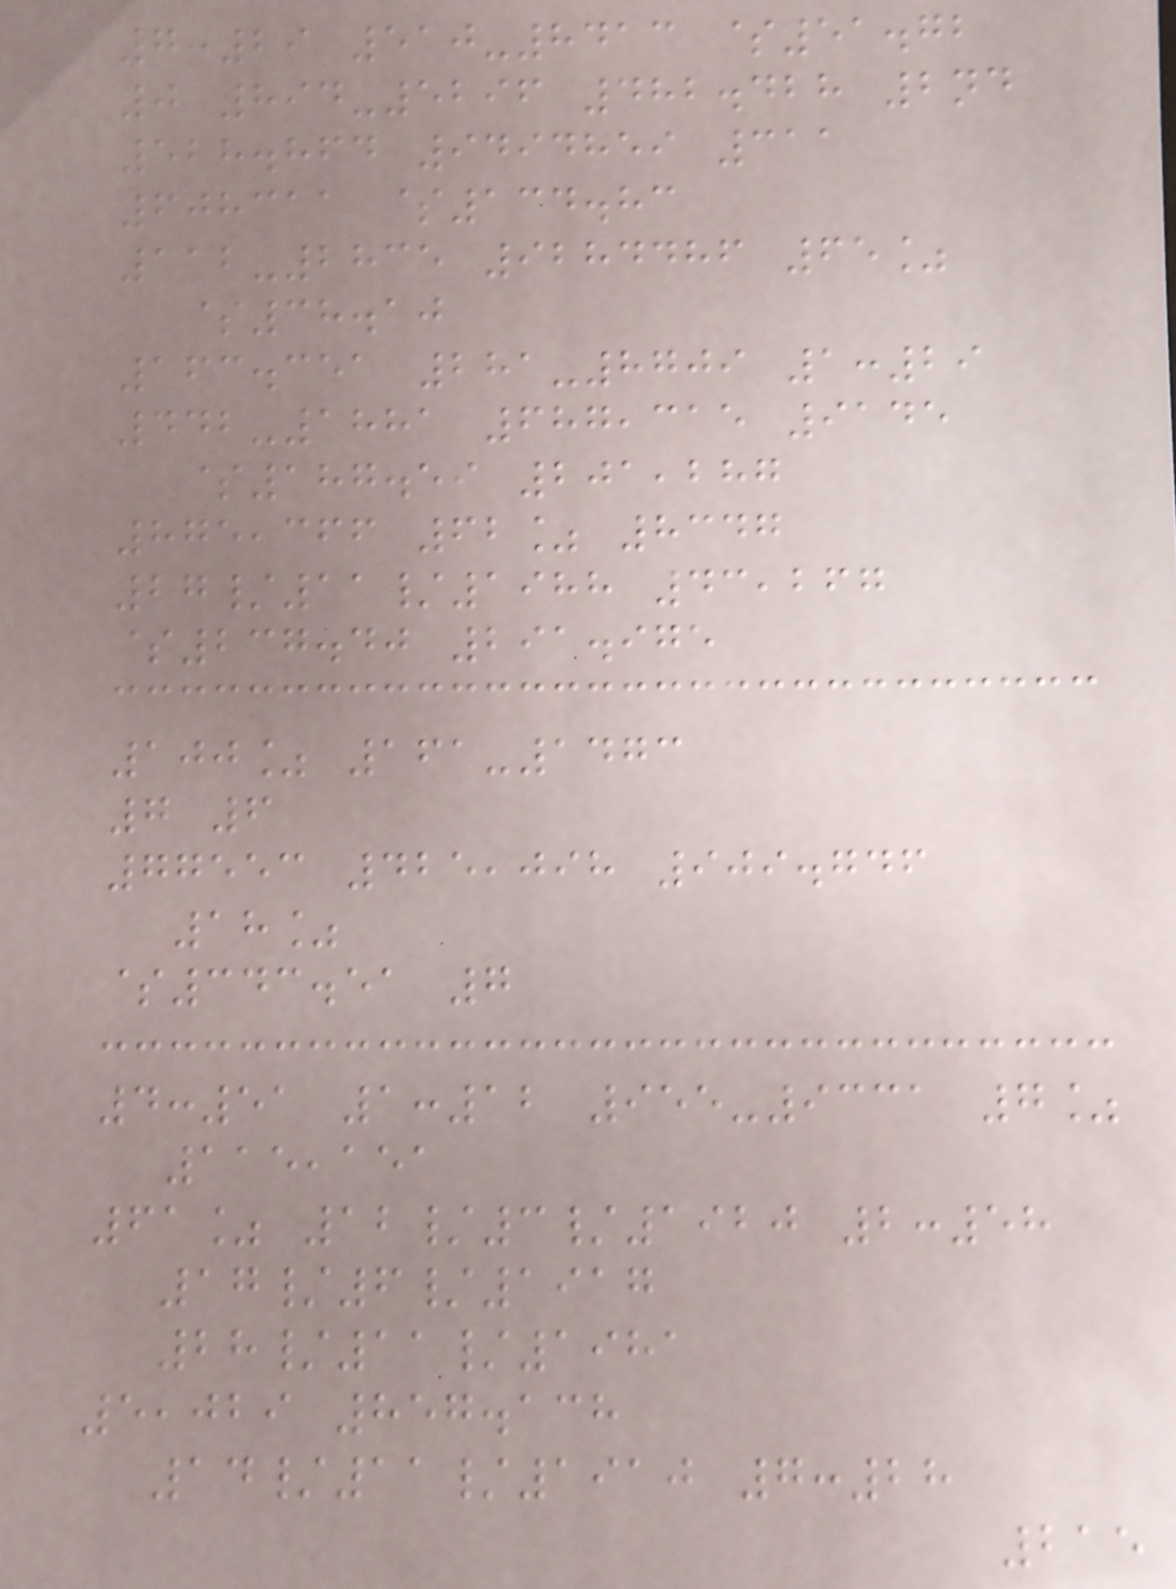7:29 510-8413 $51.72
0 894-5296 482.428 2nd
528.864 9494859 311
608311 $134.83
112-2835 9284486 65%
$38.10
163.351 281-8709 1:29
442-1881 687,315 9145
$187.59 201,287
875,366 62% 8347
27/11/1988 43,267
$237.40 291.975
100% 161-1473
7 6
77553 425,098 909.746
18%
$343.51 7
4:51 1:12 955-9331 7%
115,151
61% 12/3/1920 2:58
17/6/1917
28/11/1981
5,029 857.138
14/11/1910 7:28
215
